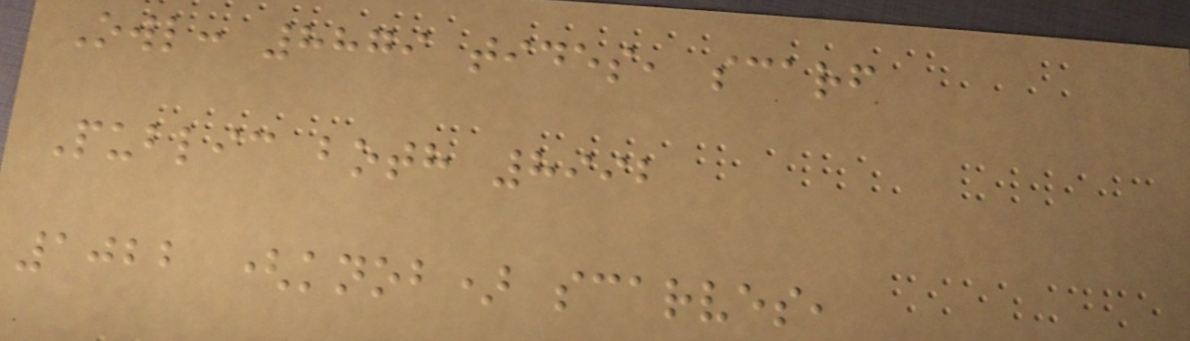Owl: 8879 tides, scarf
Public both 8992
1022 (knob) scarves,
